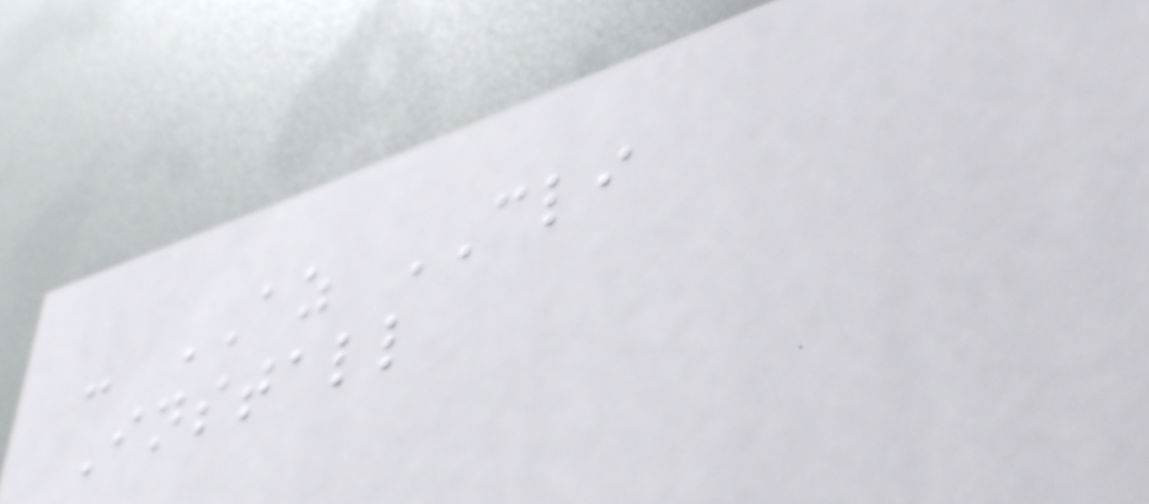- AZ CLI
Install
